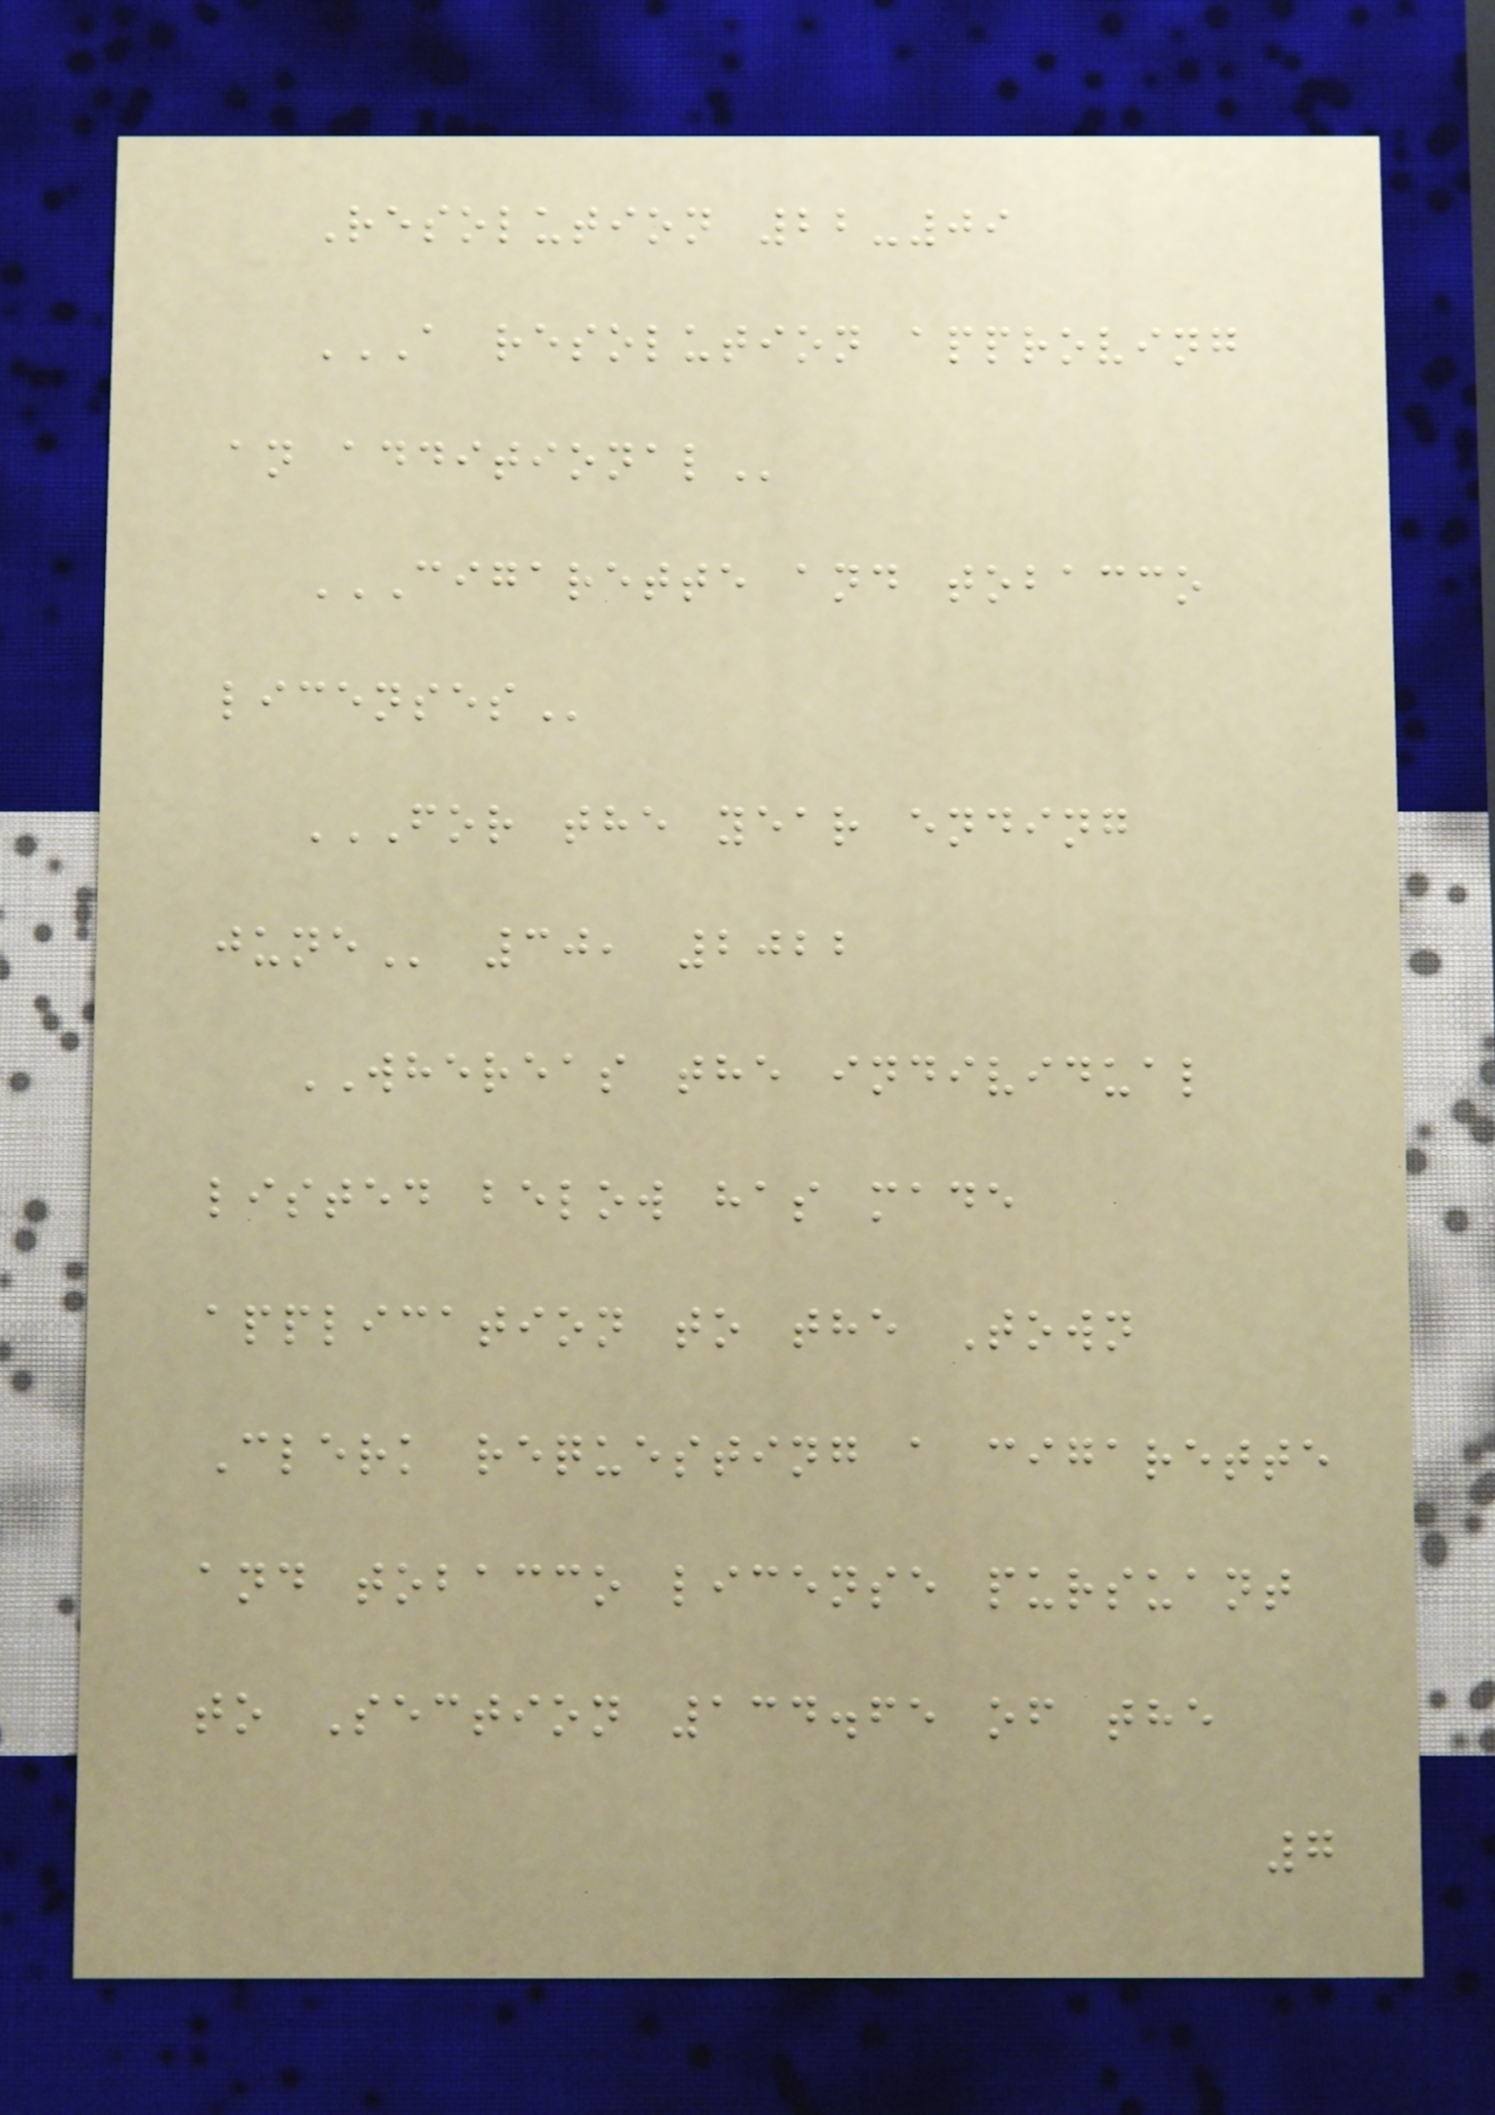Resolution 22-09
A RESOLUTION APPROVING
AN ADDITIONAL
CIGARETTE AND TOBACCO
LICENSES
FOR THE YEAR ENDING
JUNE 30, 2022
WHEREAS the individual
listed below has made
application to the Town
Clerk requesting a cigarette
and tobacco license pursuant
to Section 134.65 of the
7
